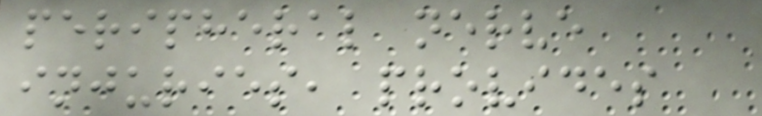peripheral nerve
injuries, provides
